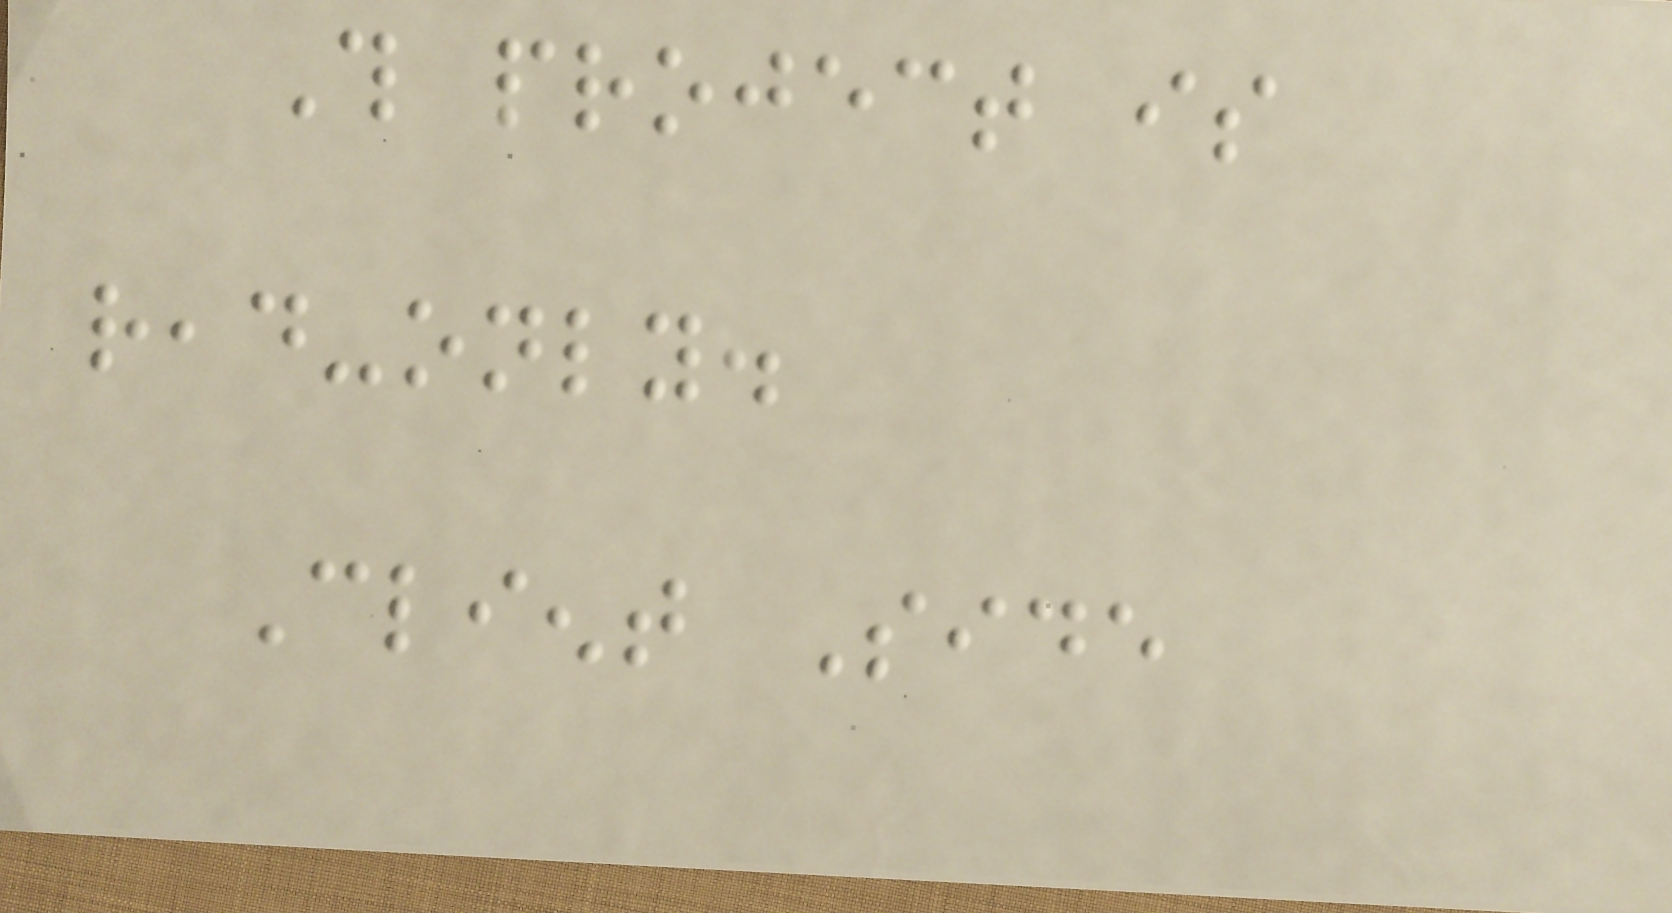This project is
read-only.
Client Side
